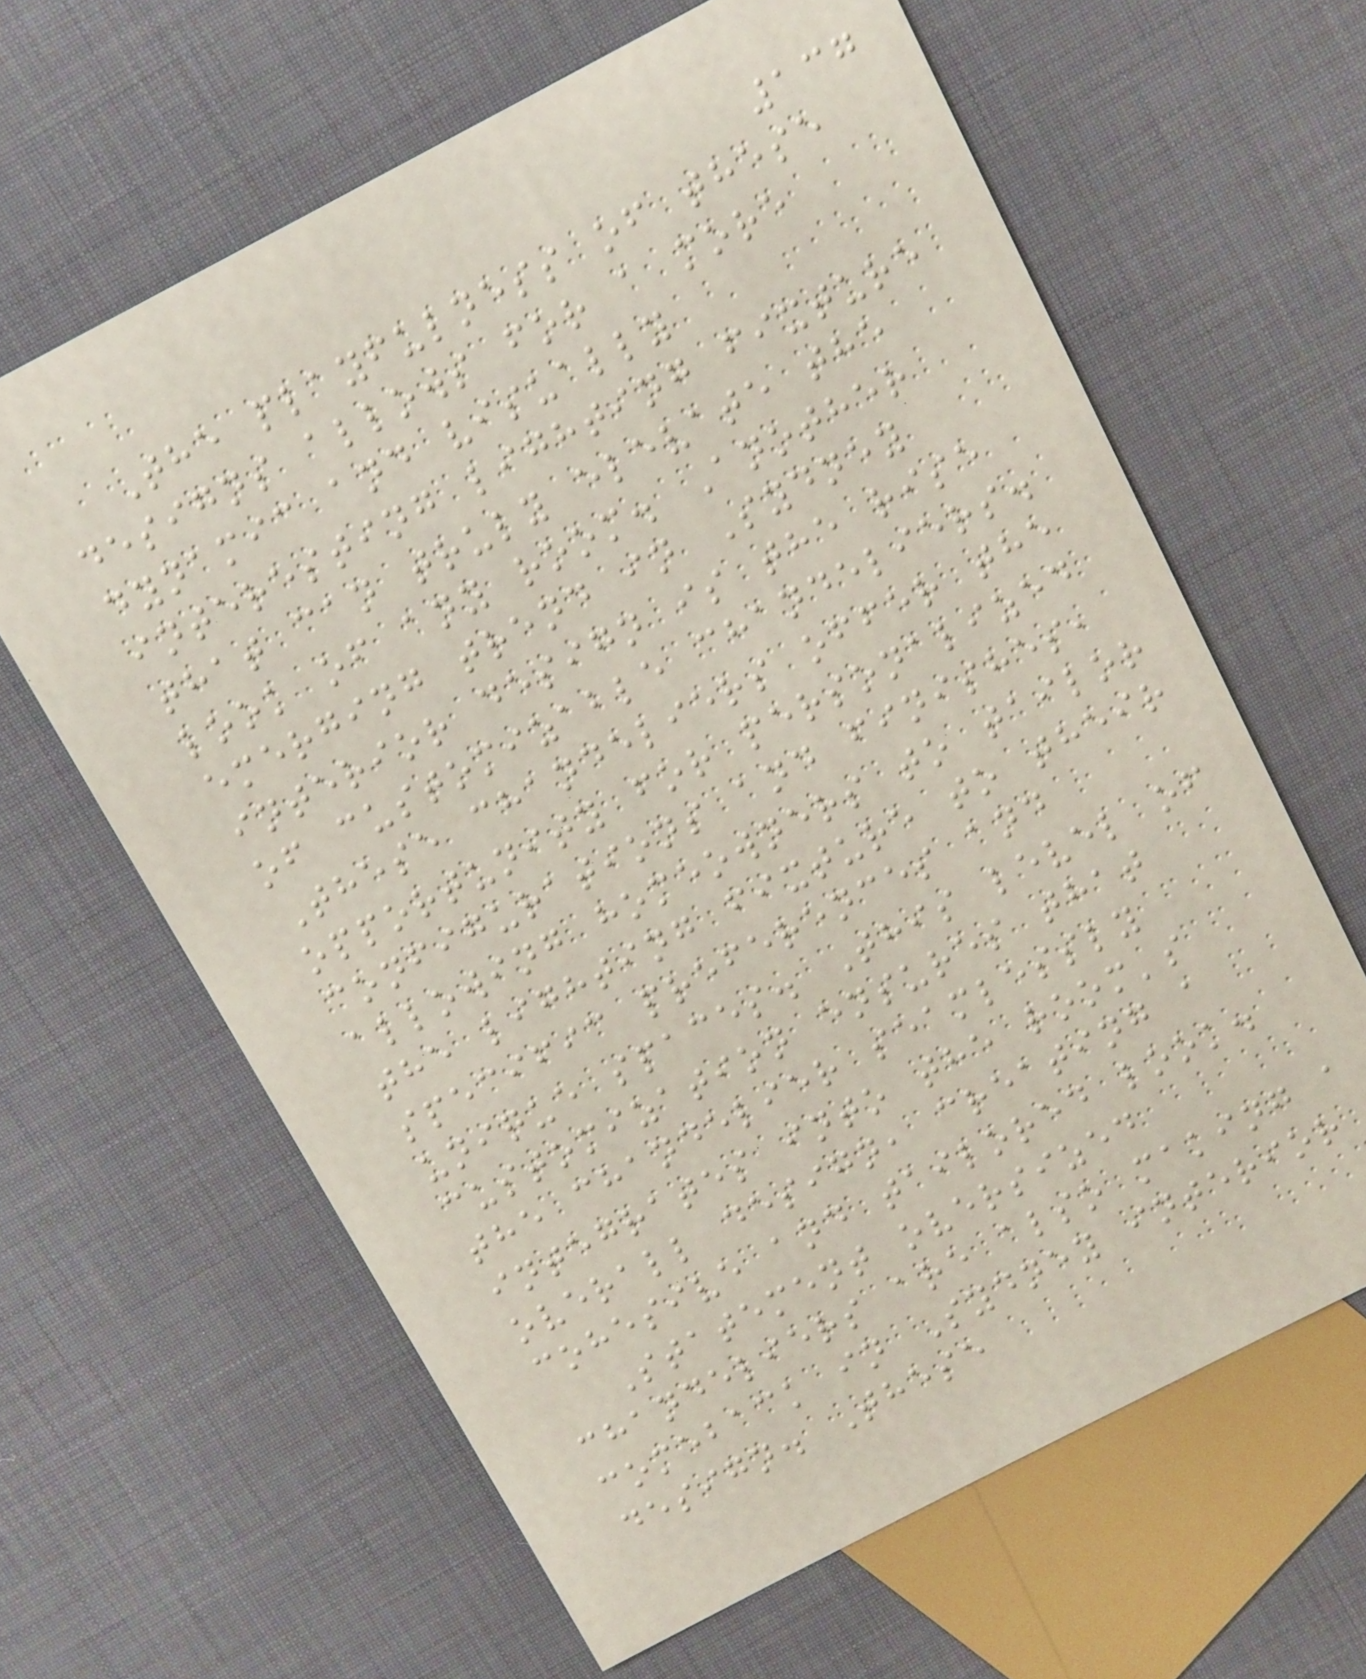137
The playfulness of these
designs allows for a more
dynamic and visually
interesting lighting fixture
that can truly elevate the
look of any room. Another
emerging trend in Sydney
interior design is the rise
of customizable chandeliers.
These chandeliers offer the
opportunity for personalized
configurations and finishes,
allowing homeowners to tailor
the lighting fixture to their
specific preferences and
unique spaces. This level of
customization ensures that
the chandelier seamlessly
integrates into the room's
overall design, creating a
cohesive and tailored look.
Statement oversized
chandeliers are also making a
comeback in Sydney interior
design. These
